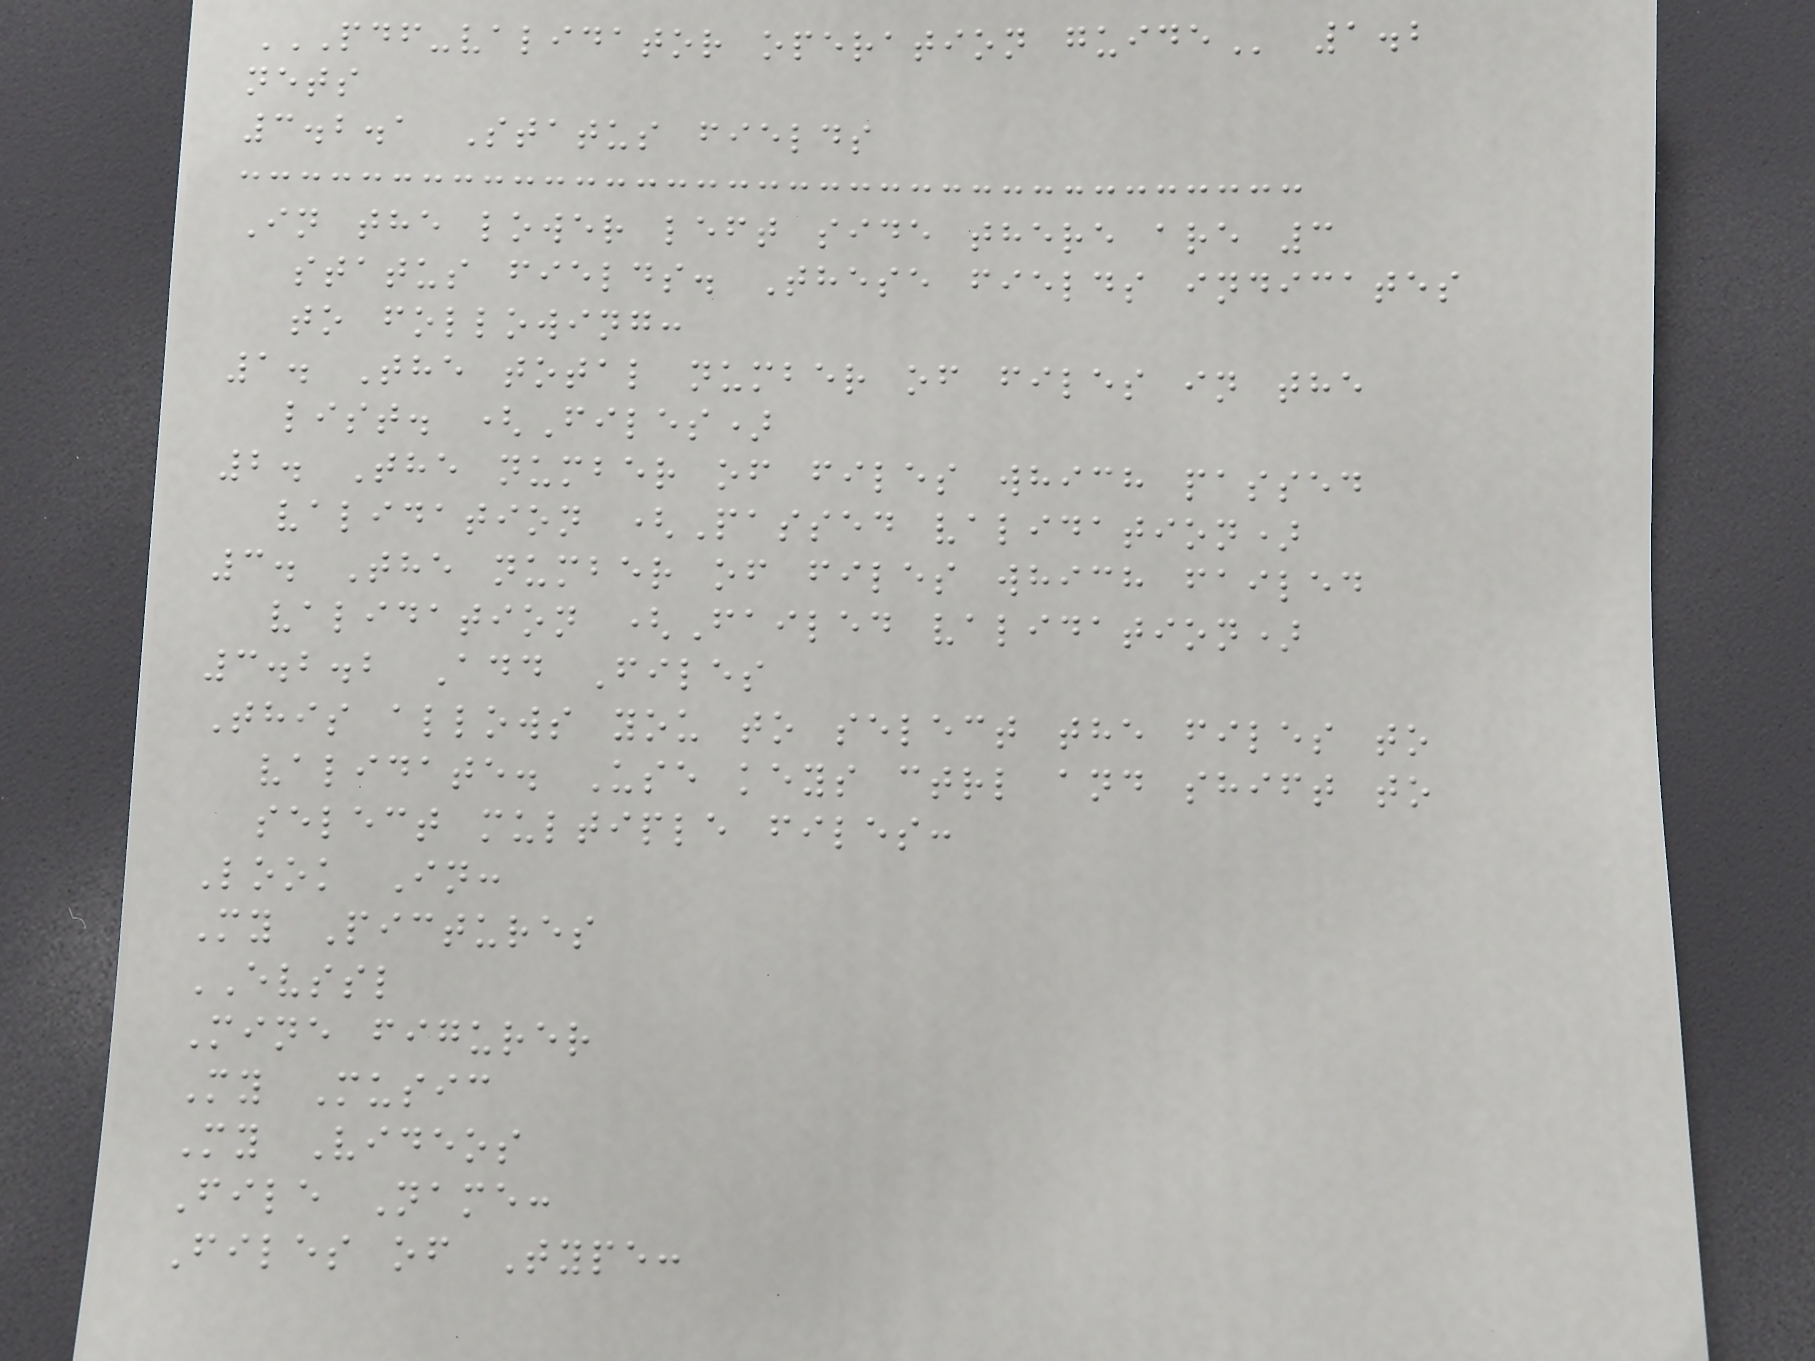PDF-VALIDATOR OPERATION GUIDE 1.2
nets
3.2.1 Status fields
In the lower left side there are 3
status fields. These fields indicates
to following:
1. The total number of files in the
list. (Files)
2. The number of files which passed
validation (Passed validation)
3. The number of files which failed
validation (Failed validation)
3.2.2 Add Files
This allows you to select the files to
validate. Use keys ctrl and shift to
select multiple files:
Look In:
My Pictures
EVSSL
Mine figurer
My Music
My Videos
File Name:
Files of Type:
